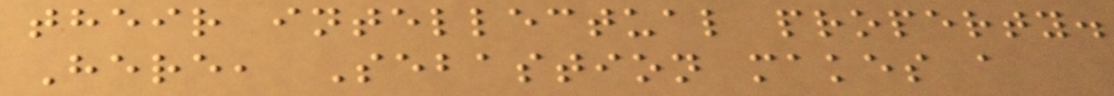their intellectual property.
Here, Sebastion makes a
